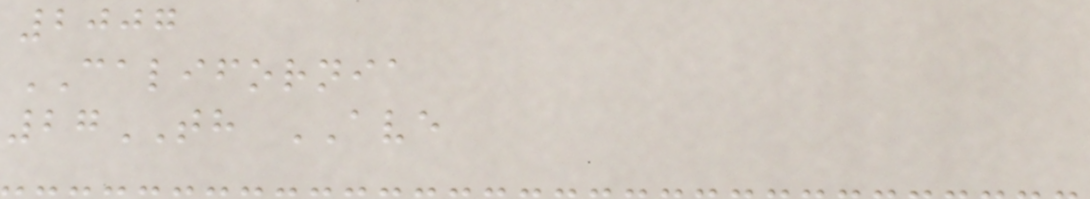2007
CALIFORNIA
27TH AVE
